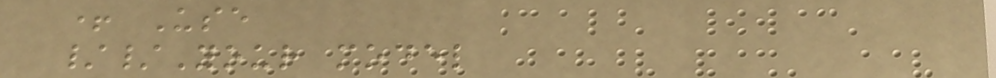+ Use
//Your model
